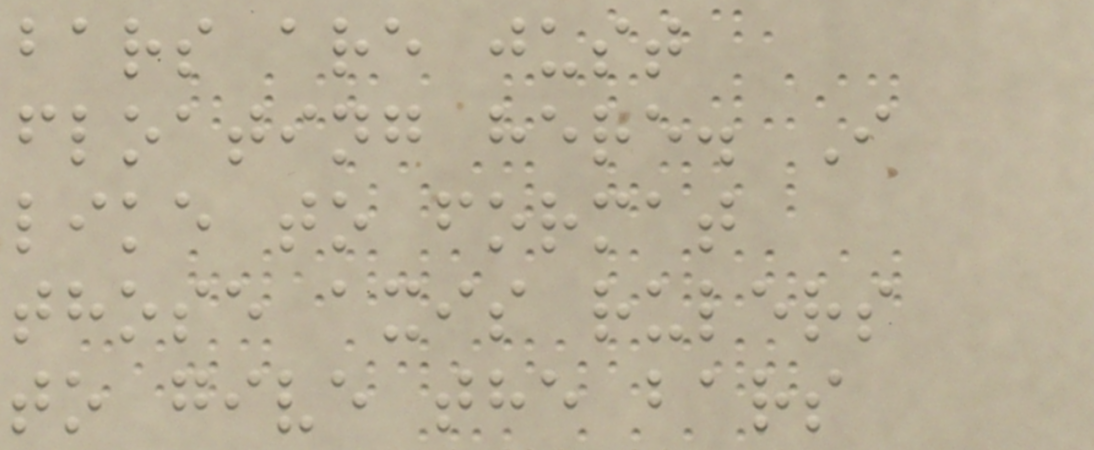bars are just
floating here. I
like to format
those axis rulers
to give the bars
